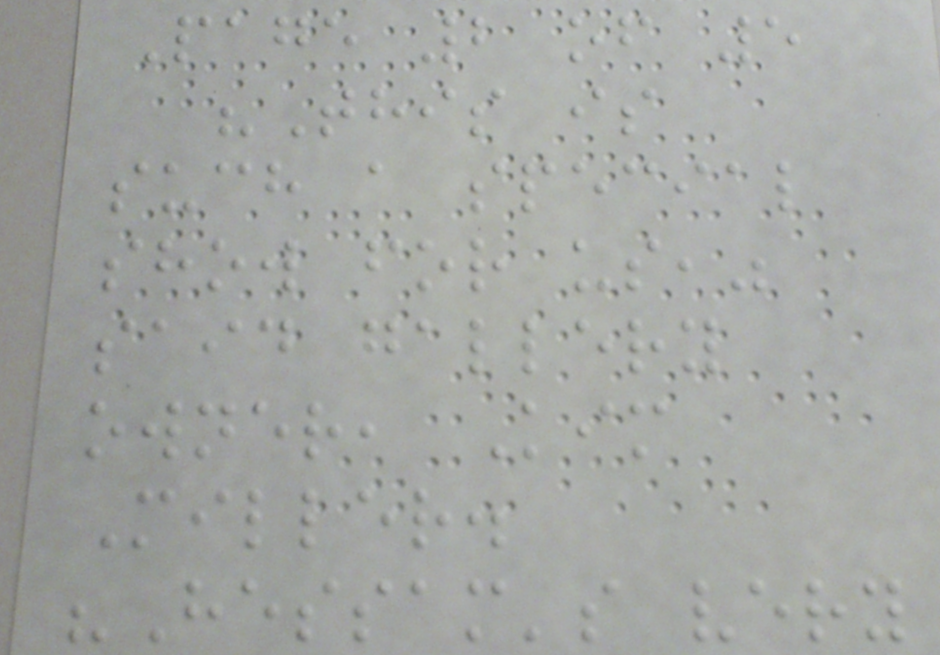Page 2 of 5
"This is
such a special
show for us,"
said gallery
owner, Kim
Miller.
"Hessam's very
